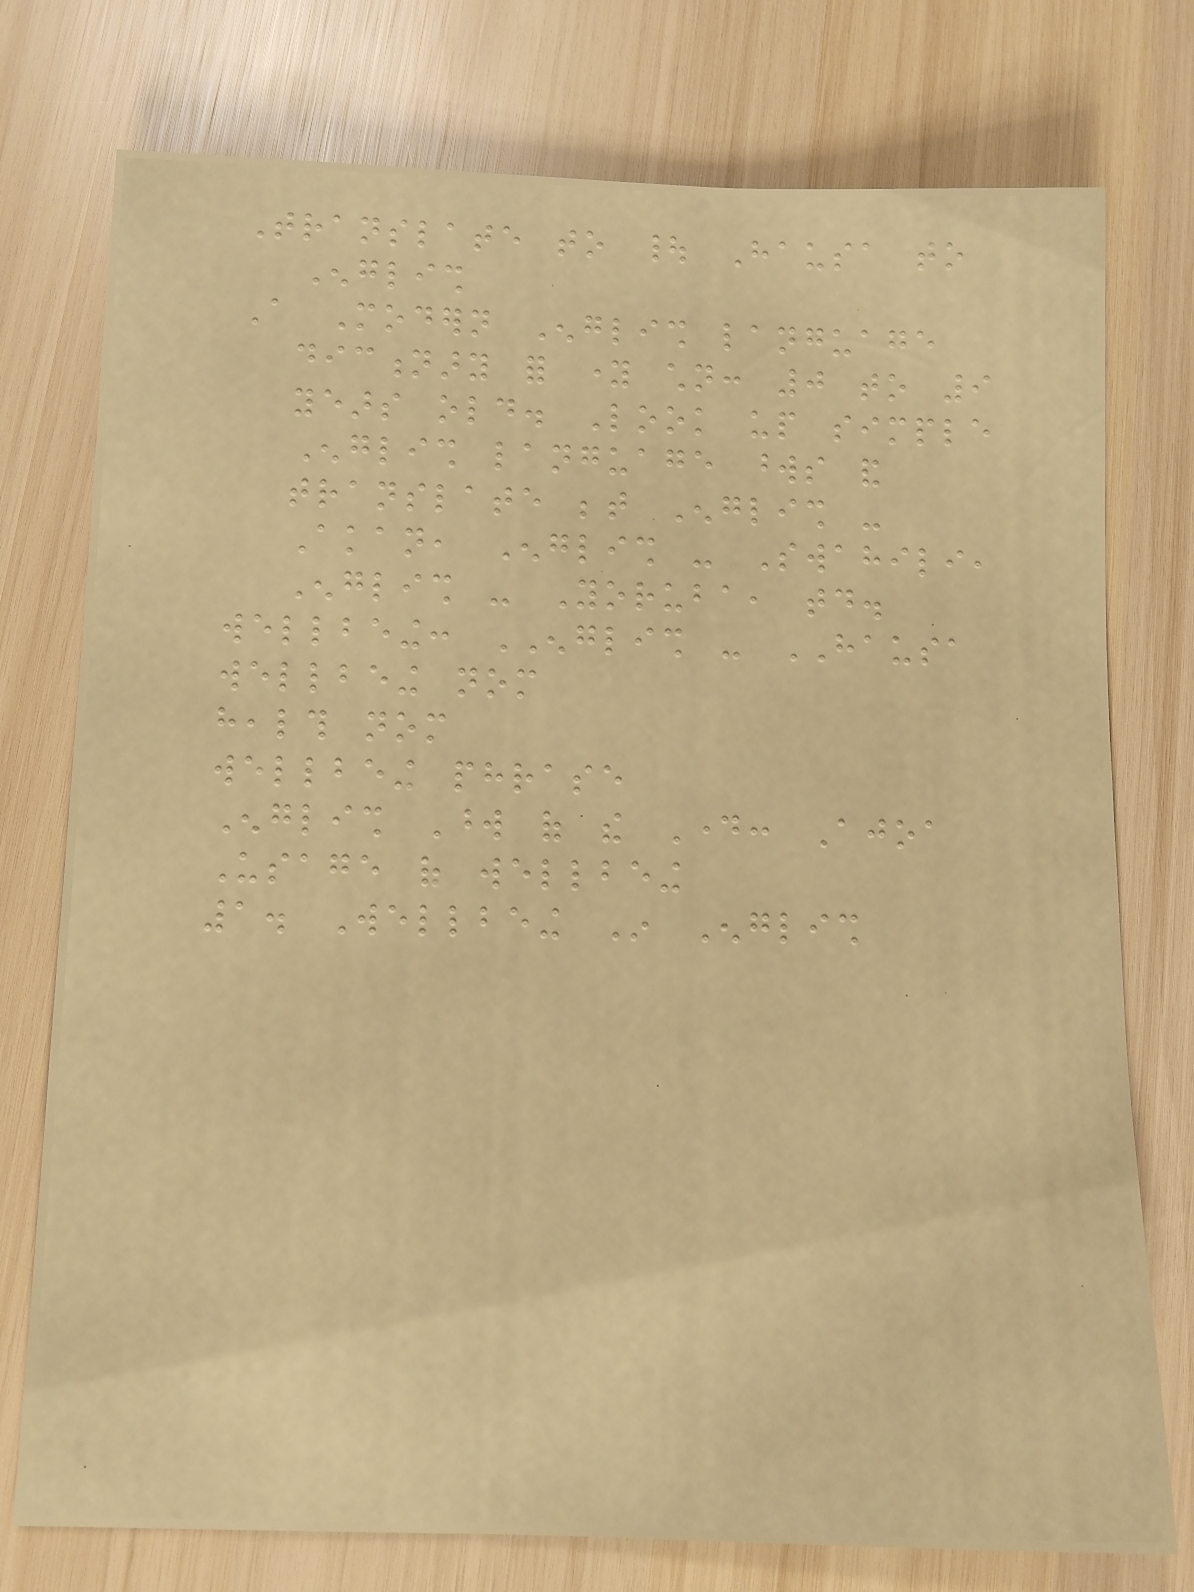Translate to | Hausa to
English
A Modern English language
dictionary for young children: 0 to 9
years old. Look up simple
English language words and
translate between English -
Akan, English - Swahili,
English - Yoruba, today.
wellbeing: ENGLISH - HAUSA
wellbeing nom
health nom
wellbeing phrase
English Word of the Day: Ajoa
Usage of wellbeing
1. Wellbeing In English
